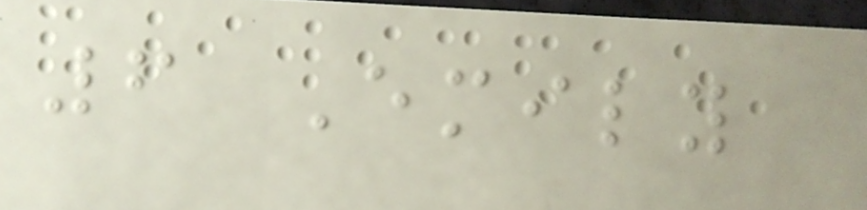6 Emily
